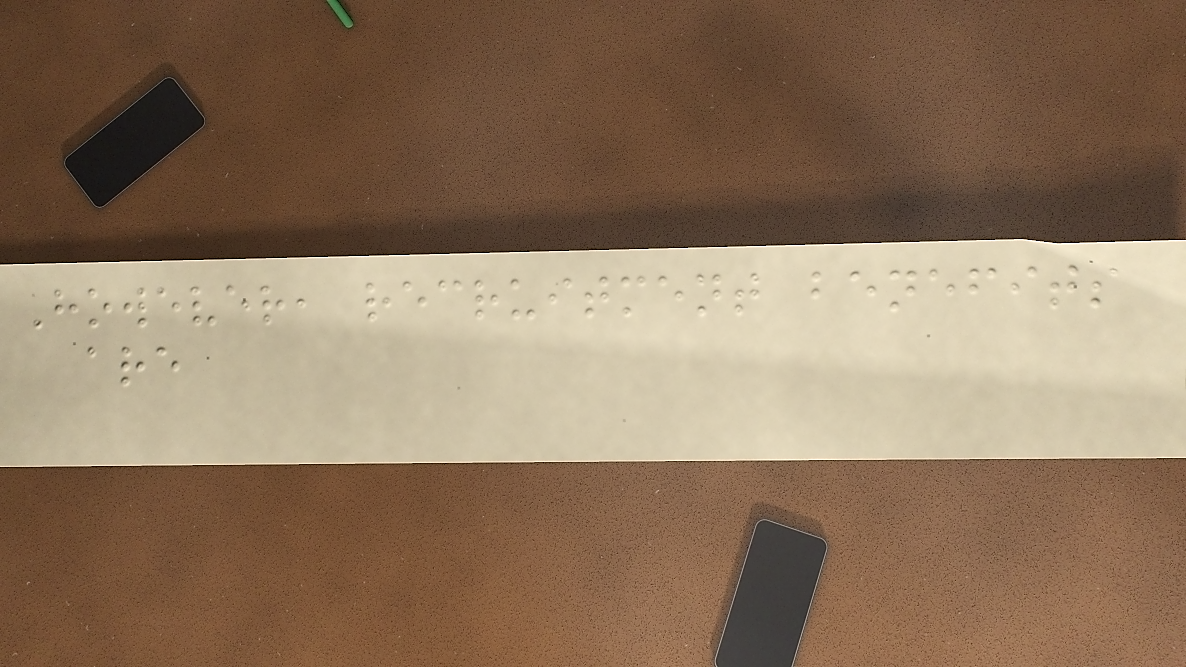However, recruitment benefits
are
